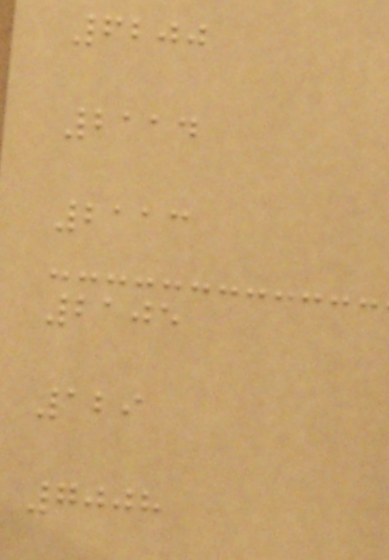6200
2114
2113
2105
129
7008
